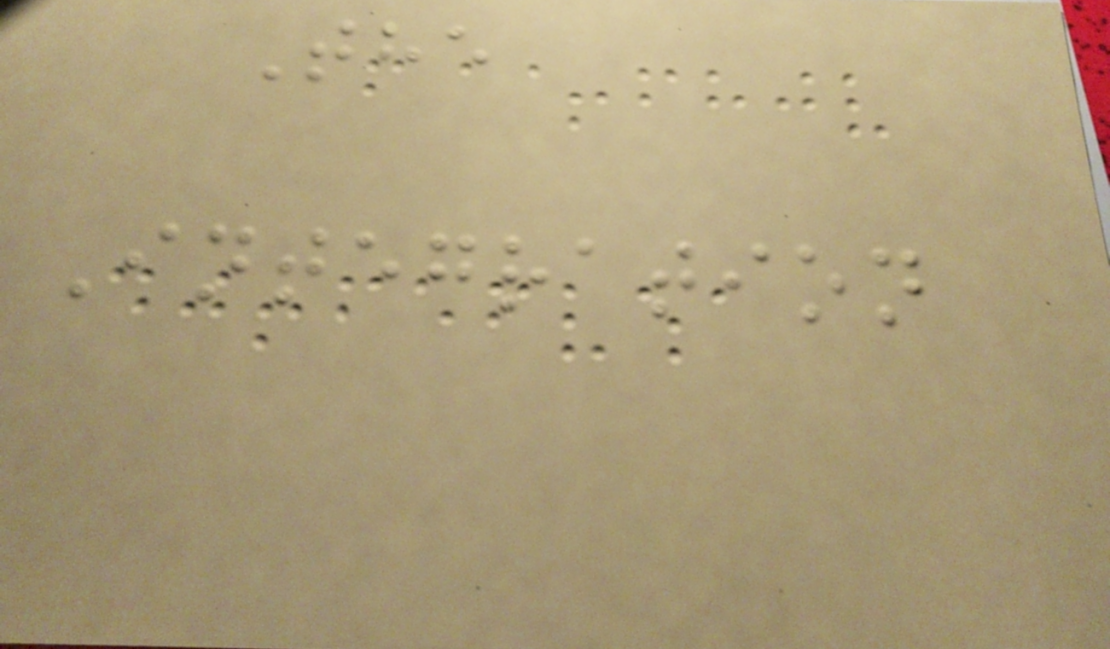The
Integration
